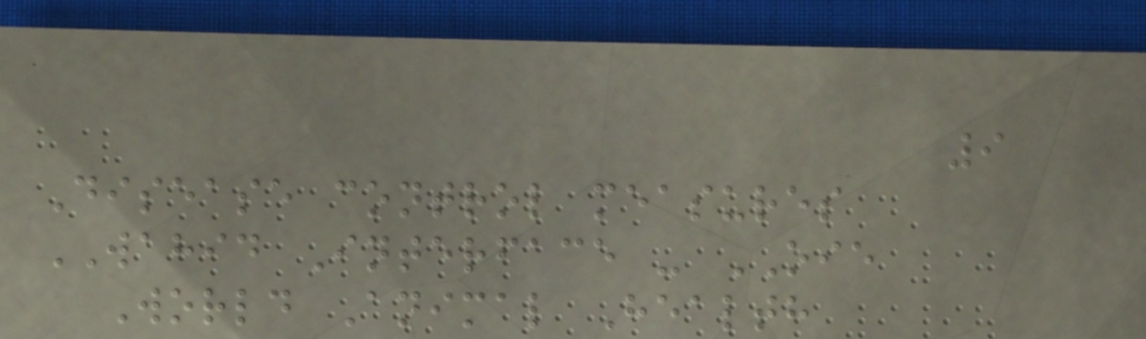9
Disease control measures
WAHID Interface - OIE
World Animal Health
